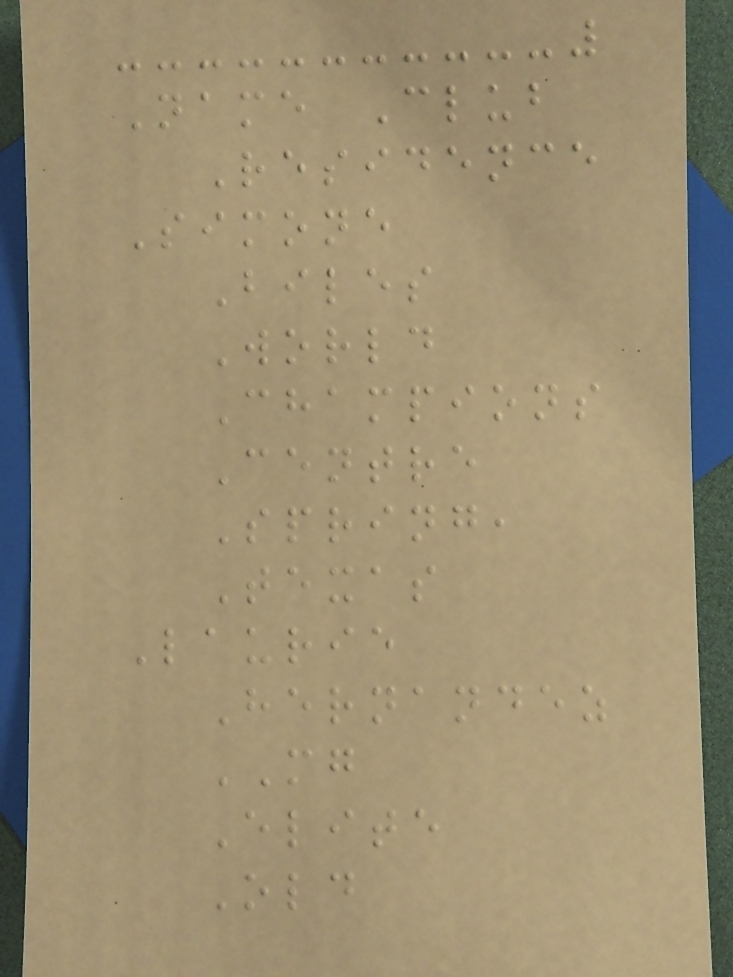Name Club
Residence
Simone
Biles
World
Champions
Centre
Spring,
Texas
Laurie
Hernandez
MG
Elite
Old
